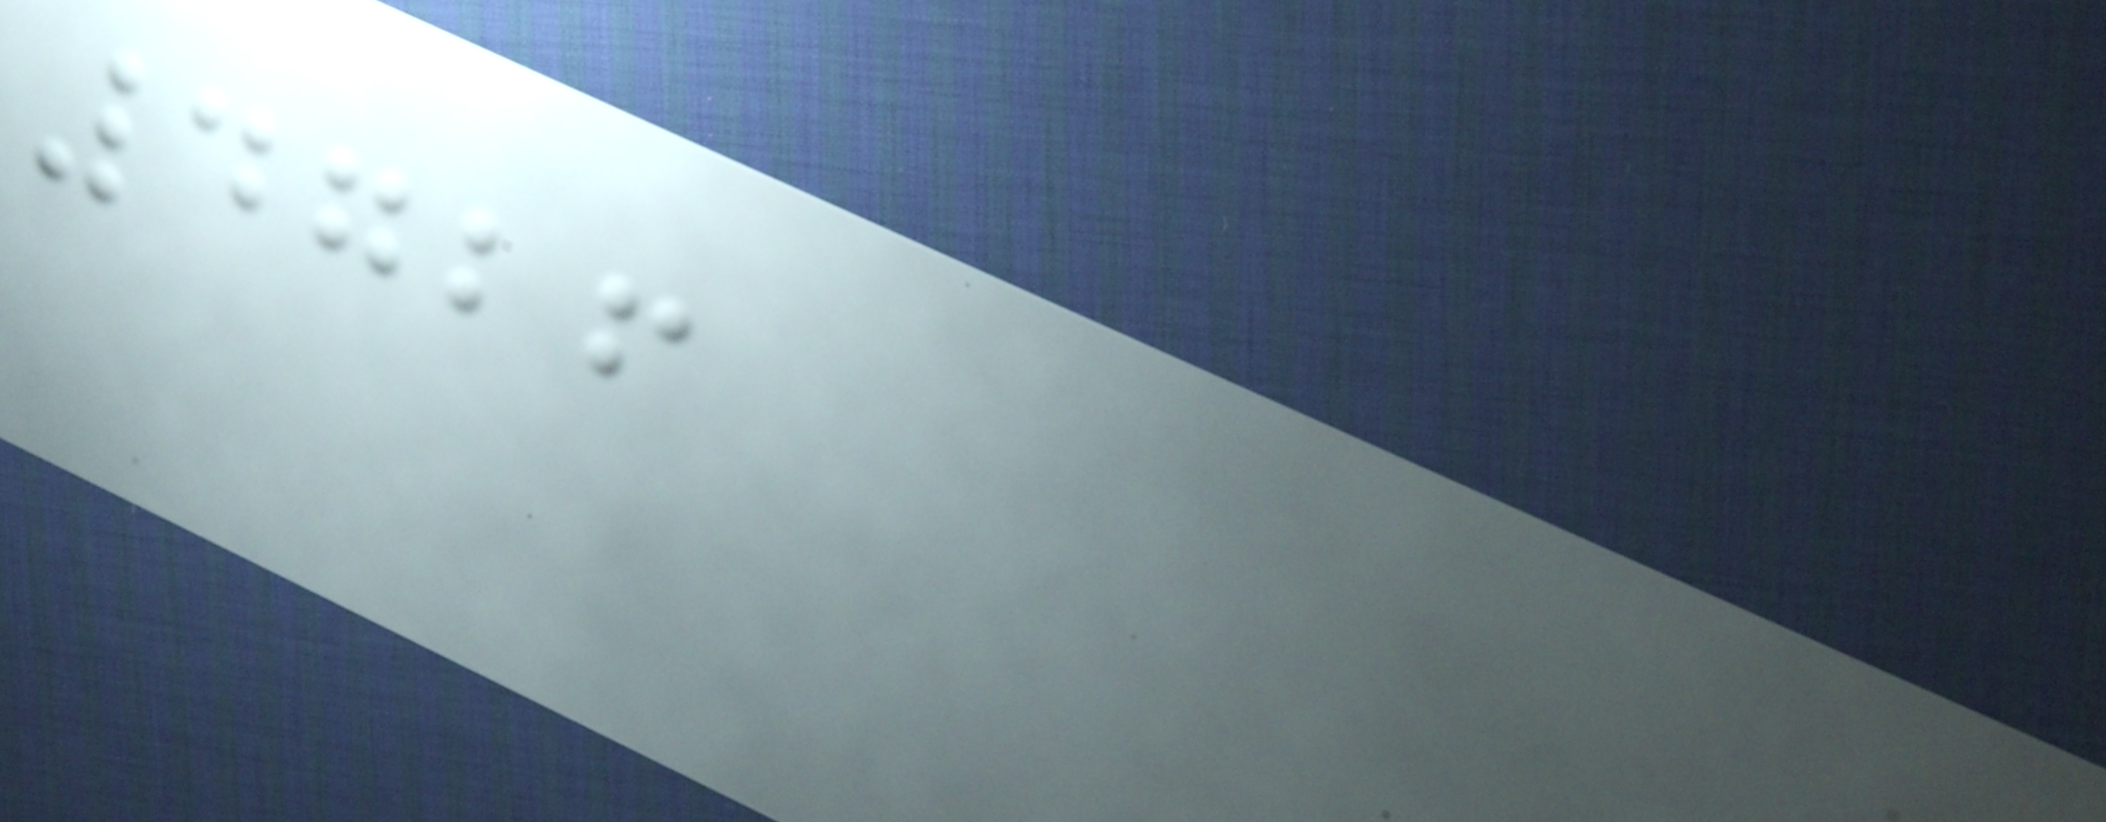4726
